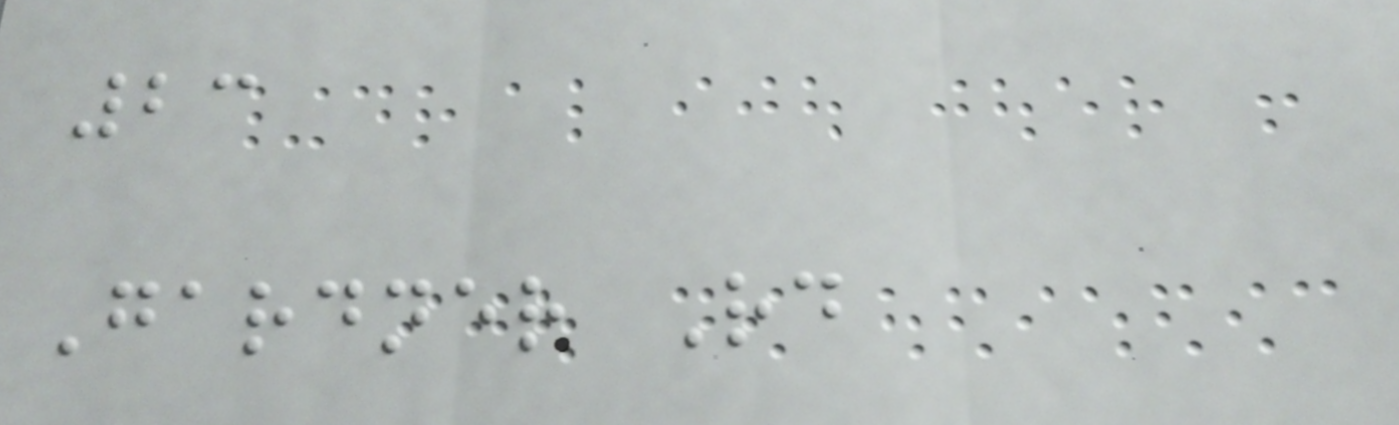23
Gardner Rd
